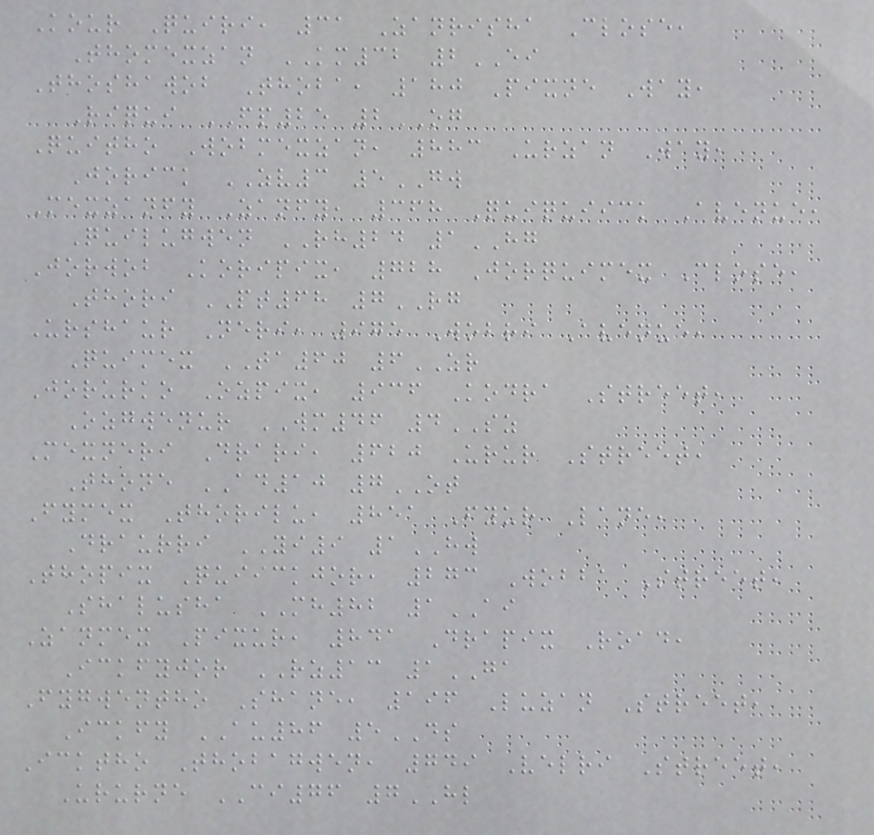Kour Quiri, 31 Zanrisha Close,
Thomexzan KM32 2EI
Thoshawob Thoba, 180 Pixne Way,
Riqui FP25 2OG
Quitho Wobmexzan, 883 Urzan Way,
Jorick ZV3 5GW
Mexzanfy Zanfy, 368 Quiquiick Avenue,
Quilugwen RH24 1HG
Jorwob Koripix, 728 Jorquimex Close,
Thori PT68 7RG
Urshaur Neri, 975 Wobri Avenue,
Quimex TA60 6ZR
Jorurko Ozpix, 936 Kodra Street,
Ozgwenur WM46 4SZ
Mexneri Drari, 620 Urur Street,
Thone AD10 7OT
Fymex Thorilu, 851 Fyur Lane,
Draurri YI9 1HW
Thopix Quiickjor, 273 Wobba Street,
Shalusha MH82 1AI
Zanmex Pixur, 841 Drapix Road,
Ickfyjor RZ13 1GA
Fygwentho Shane, 196 Luzan Street,
Ickfy AU86 5DS
Icktho Thobagwen, 749 Velri Street,
Ururne CI76 7HL
